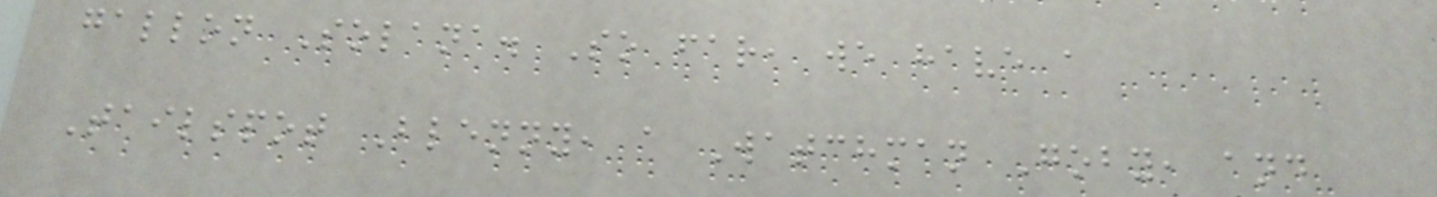gallon Solana. So far, we have a
Tailspot Blenny, a Watchman Goby, and
